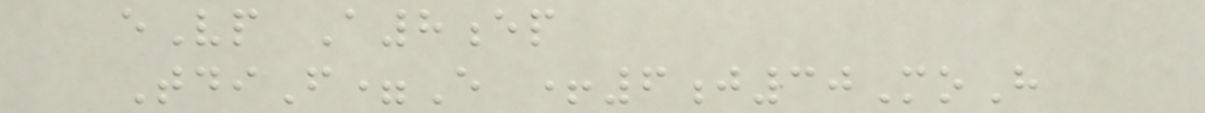eVp A8ep
TdiF=E +6j30MoH
